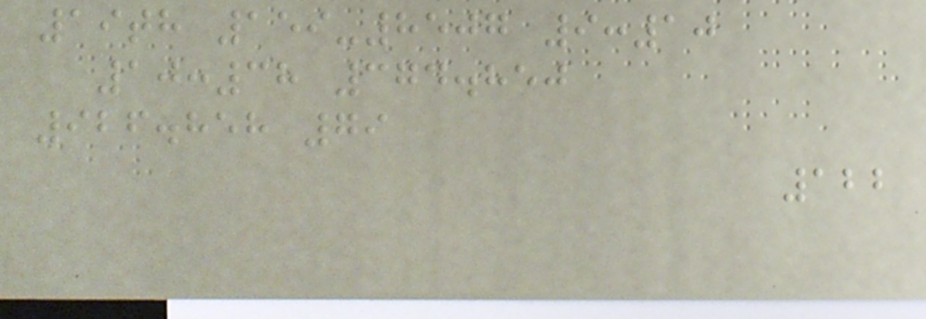19th 159-8507 9:10
10:38 374.850
926.858 79
122
